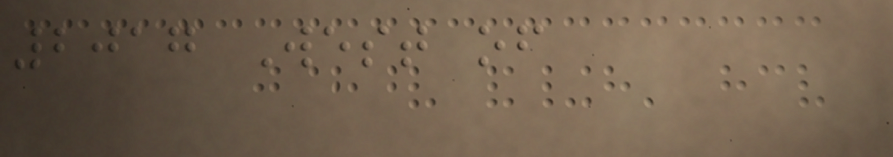2017 West of
